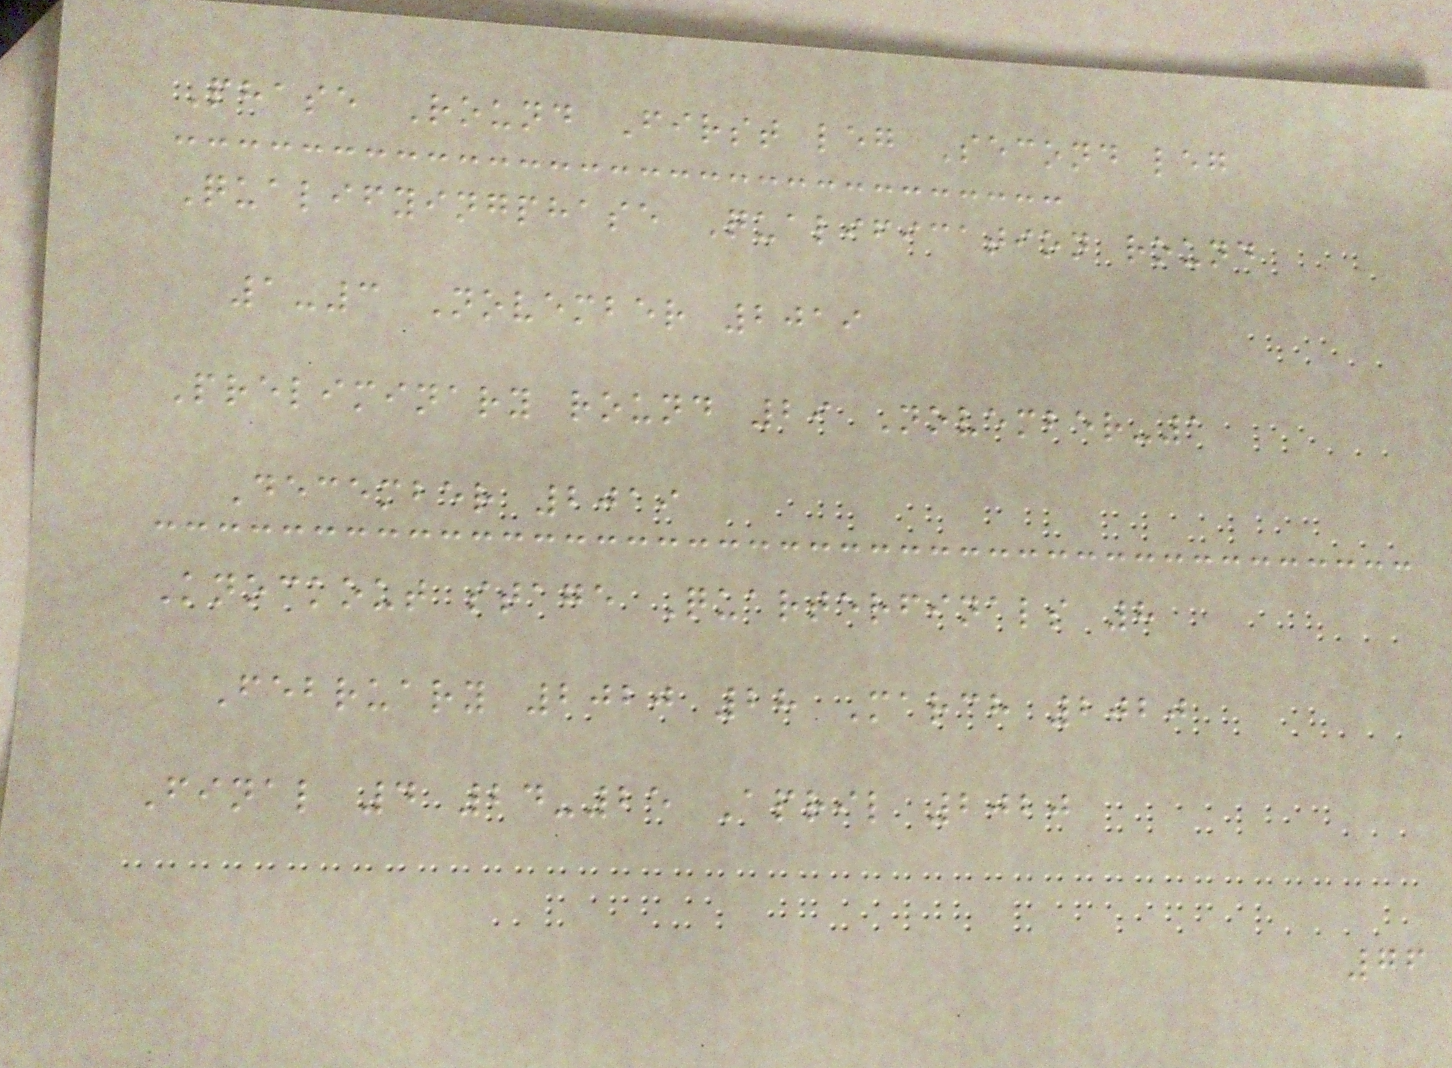Phase Round First leg Second leg
Qualifyingphase Qualification round
1-3 November 2019
Preliminary round 29 November-1
December 2019
Knockout stage Quarterfinals 8
February 2020 28 March 2020
Final 4 24-25 April 2020
76
